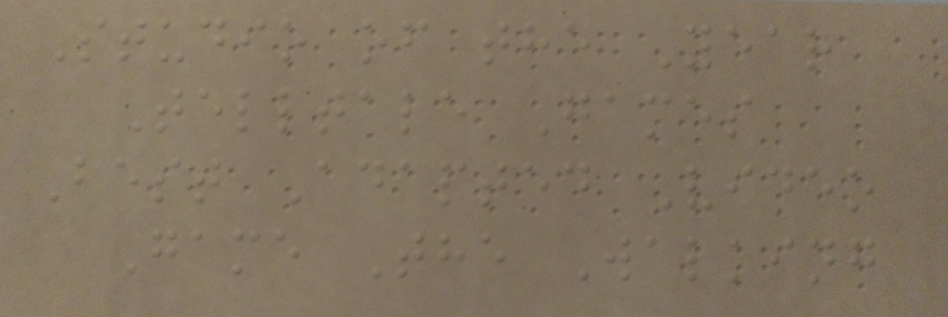Studio of the Year
Telltale Games
Best Adapted Video
Game The Walking
